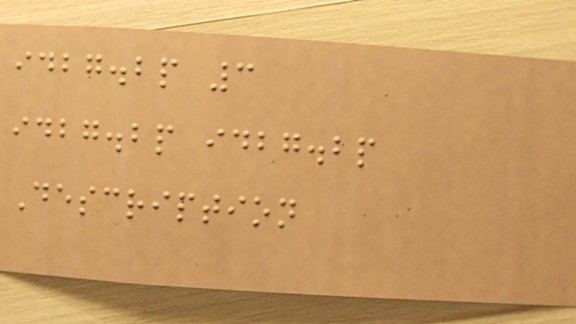idbg.bp 3
idbg.bp idbg.bp
Description
